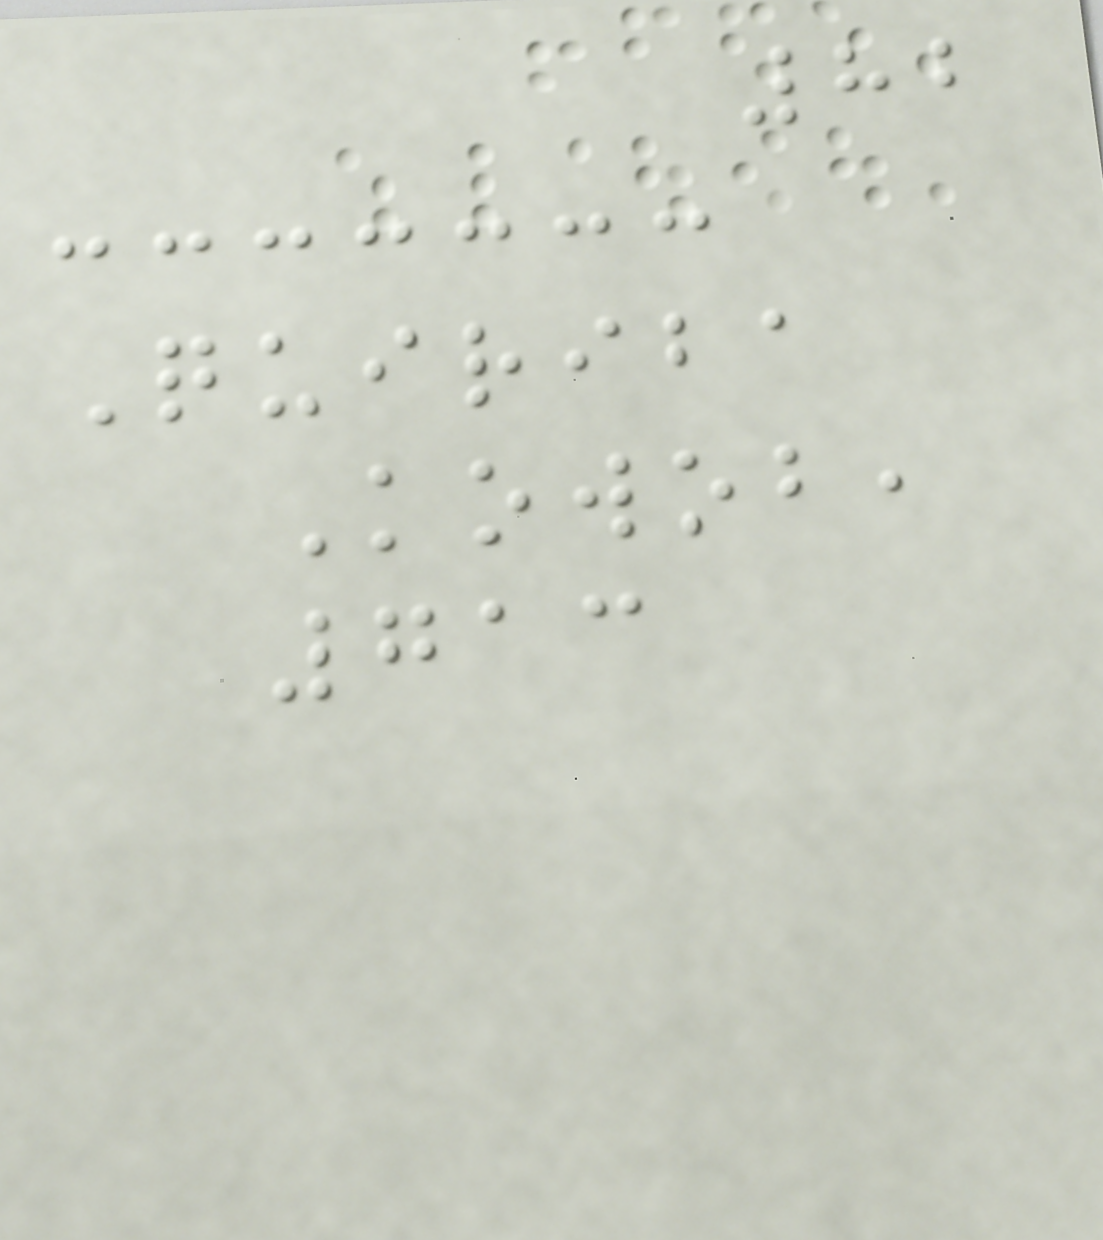82
Quiriba
Kowob,
713
